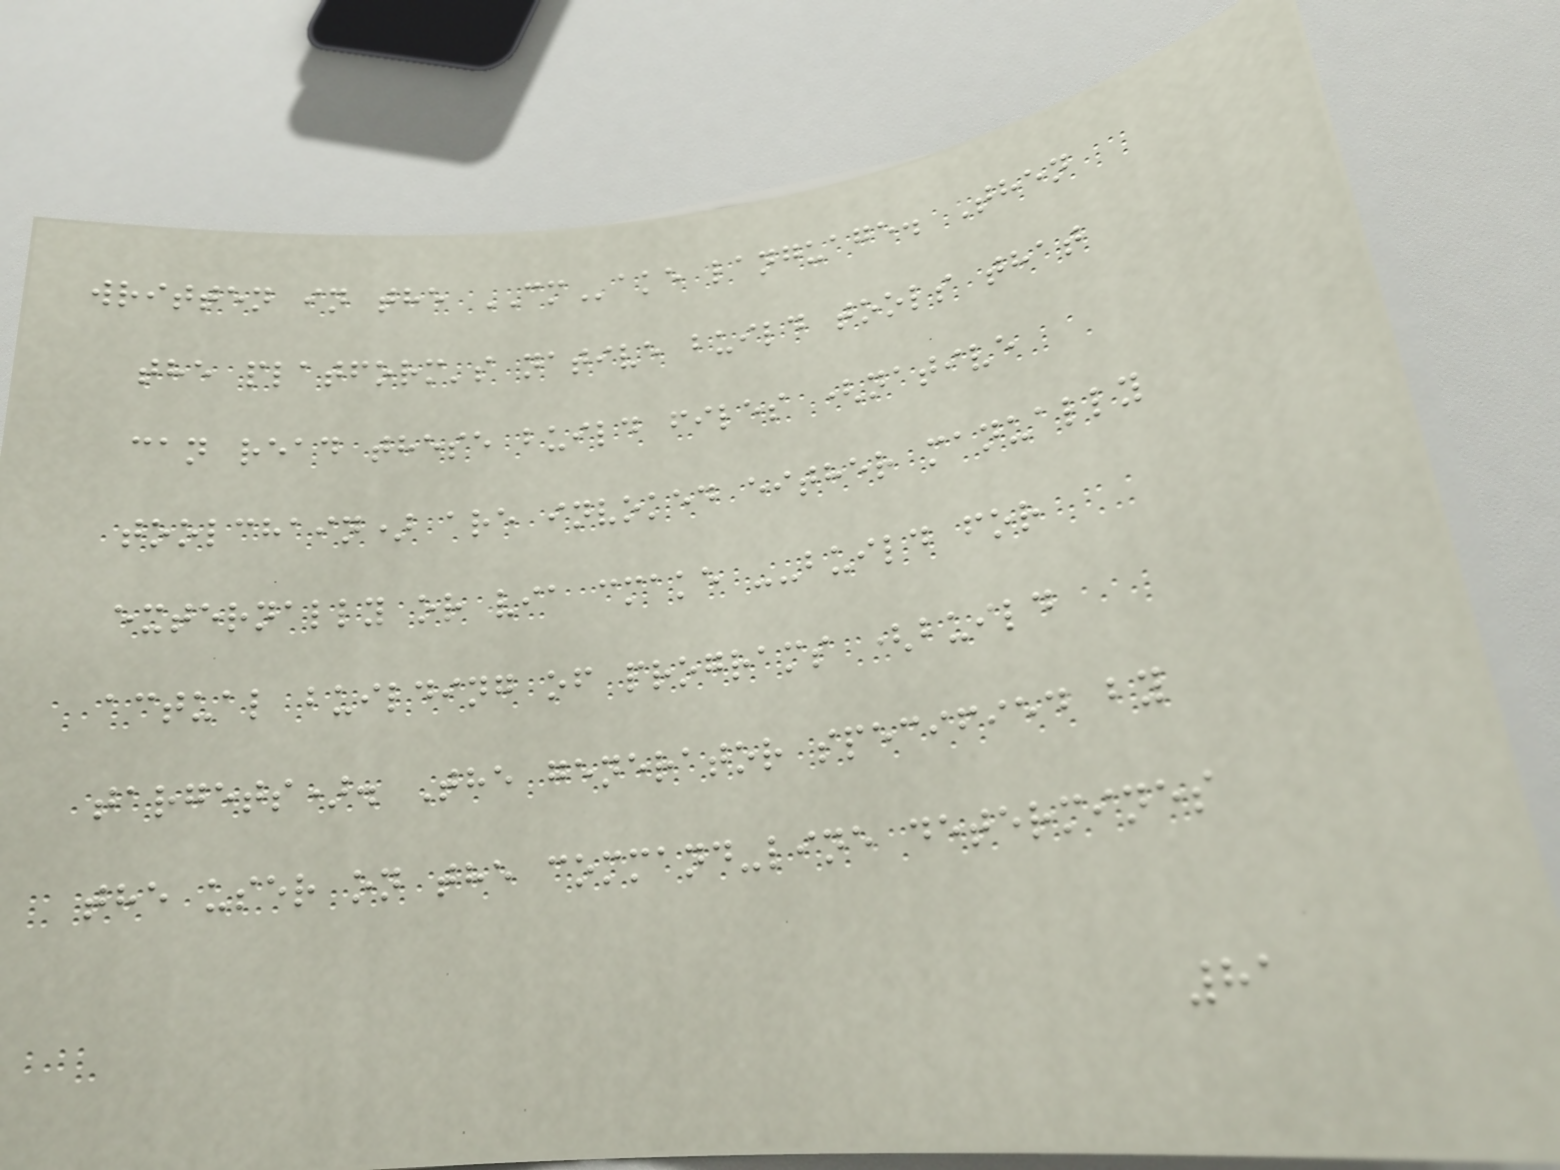written in the CMake language. Then
the platform's native build tools that
can read these build files (native
toolchain) are invoked either manually
externally or via cmake --build for
actual building of programs (build
targets). The generator specified by
the user on the command-line determines
81
